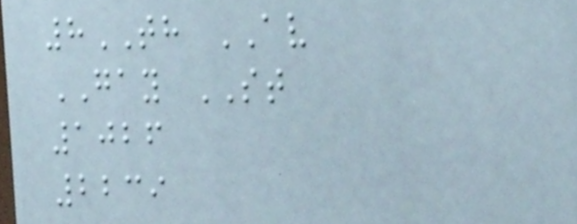8TH AV
GAY ST
1026
2239
